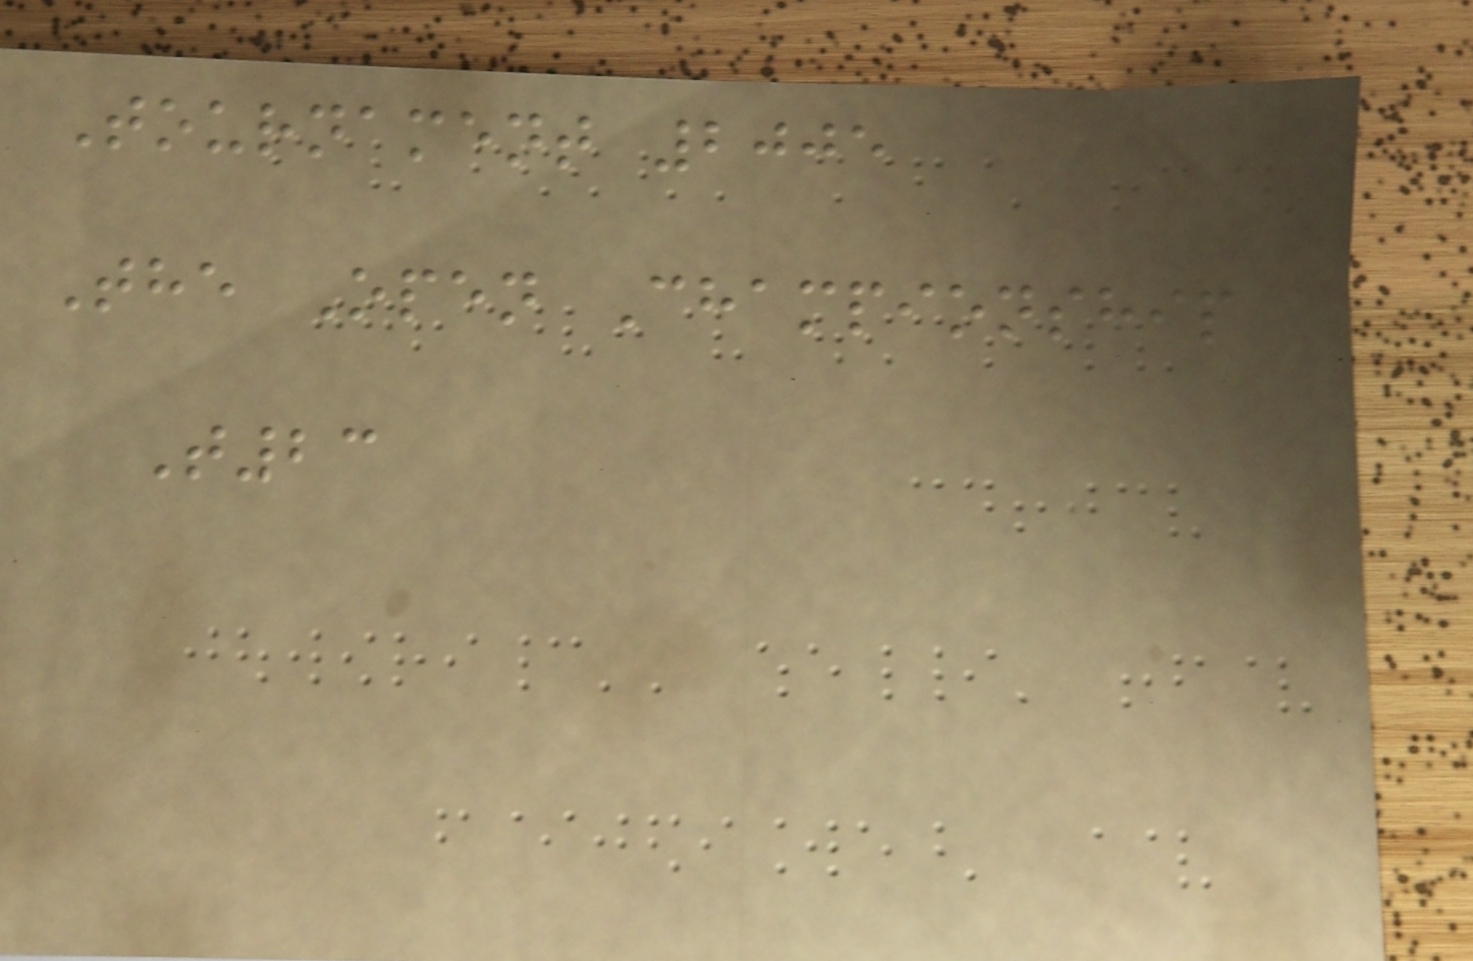Tournament 2005
The Open Championship
T23
